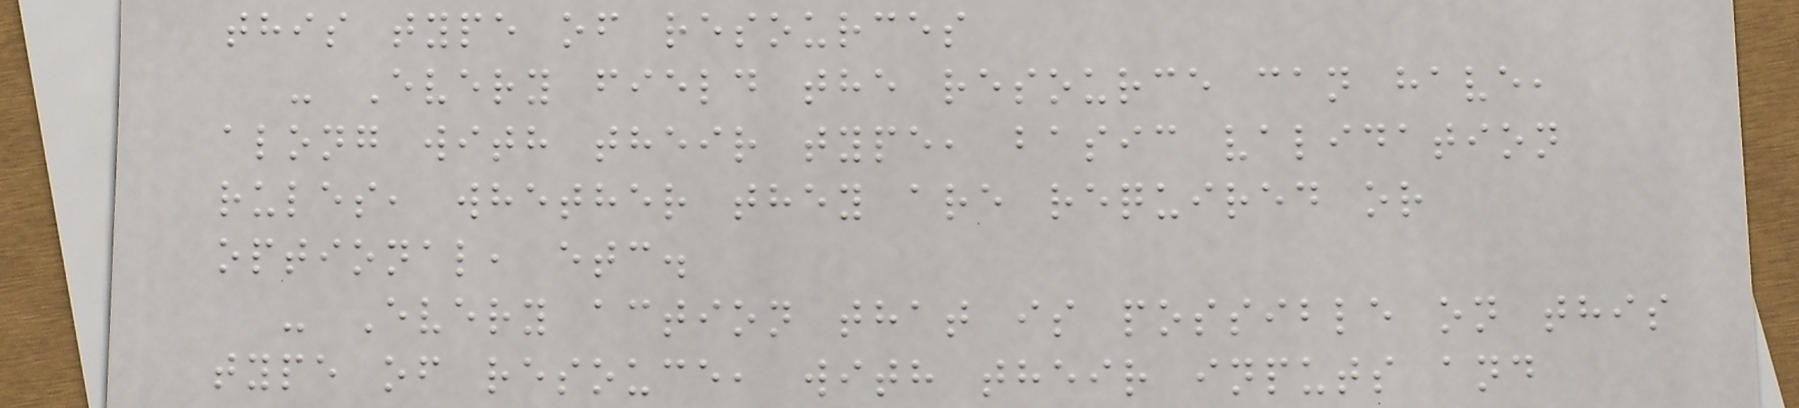this type of resources
- Every field the resource can have,
along with their type, basic validation
rules, whether they are required or
optional, etc.
- Every action that is possible on this
type of resouce, with their inputs and
